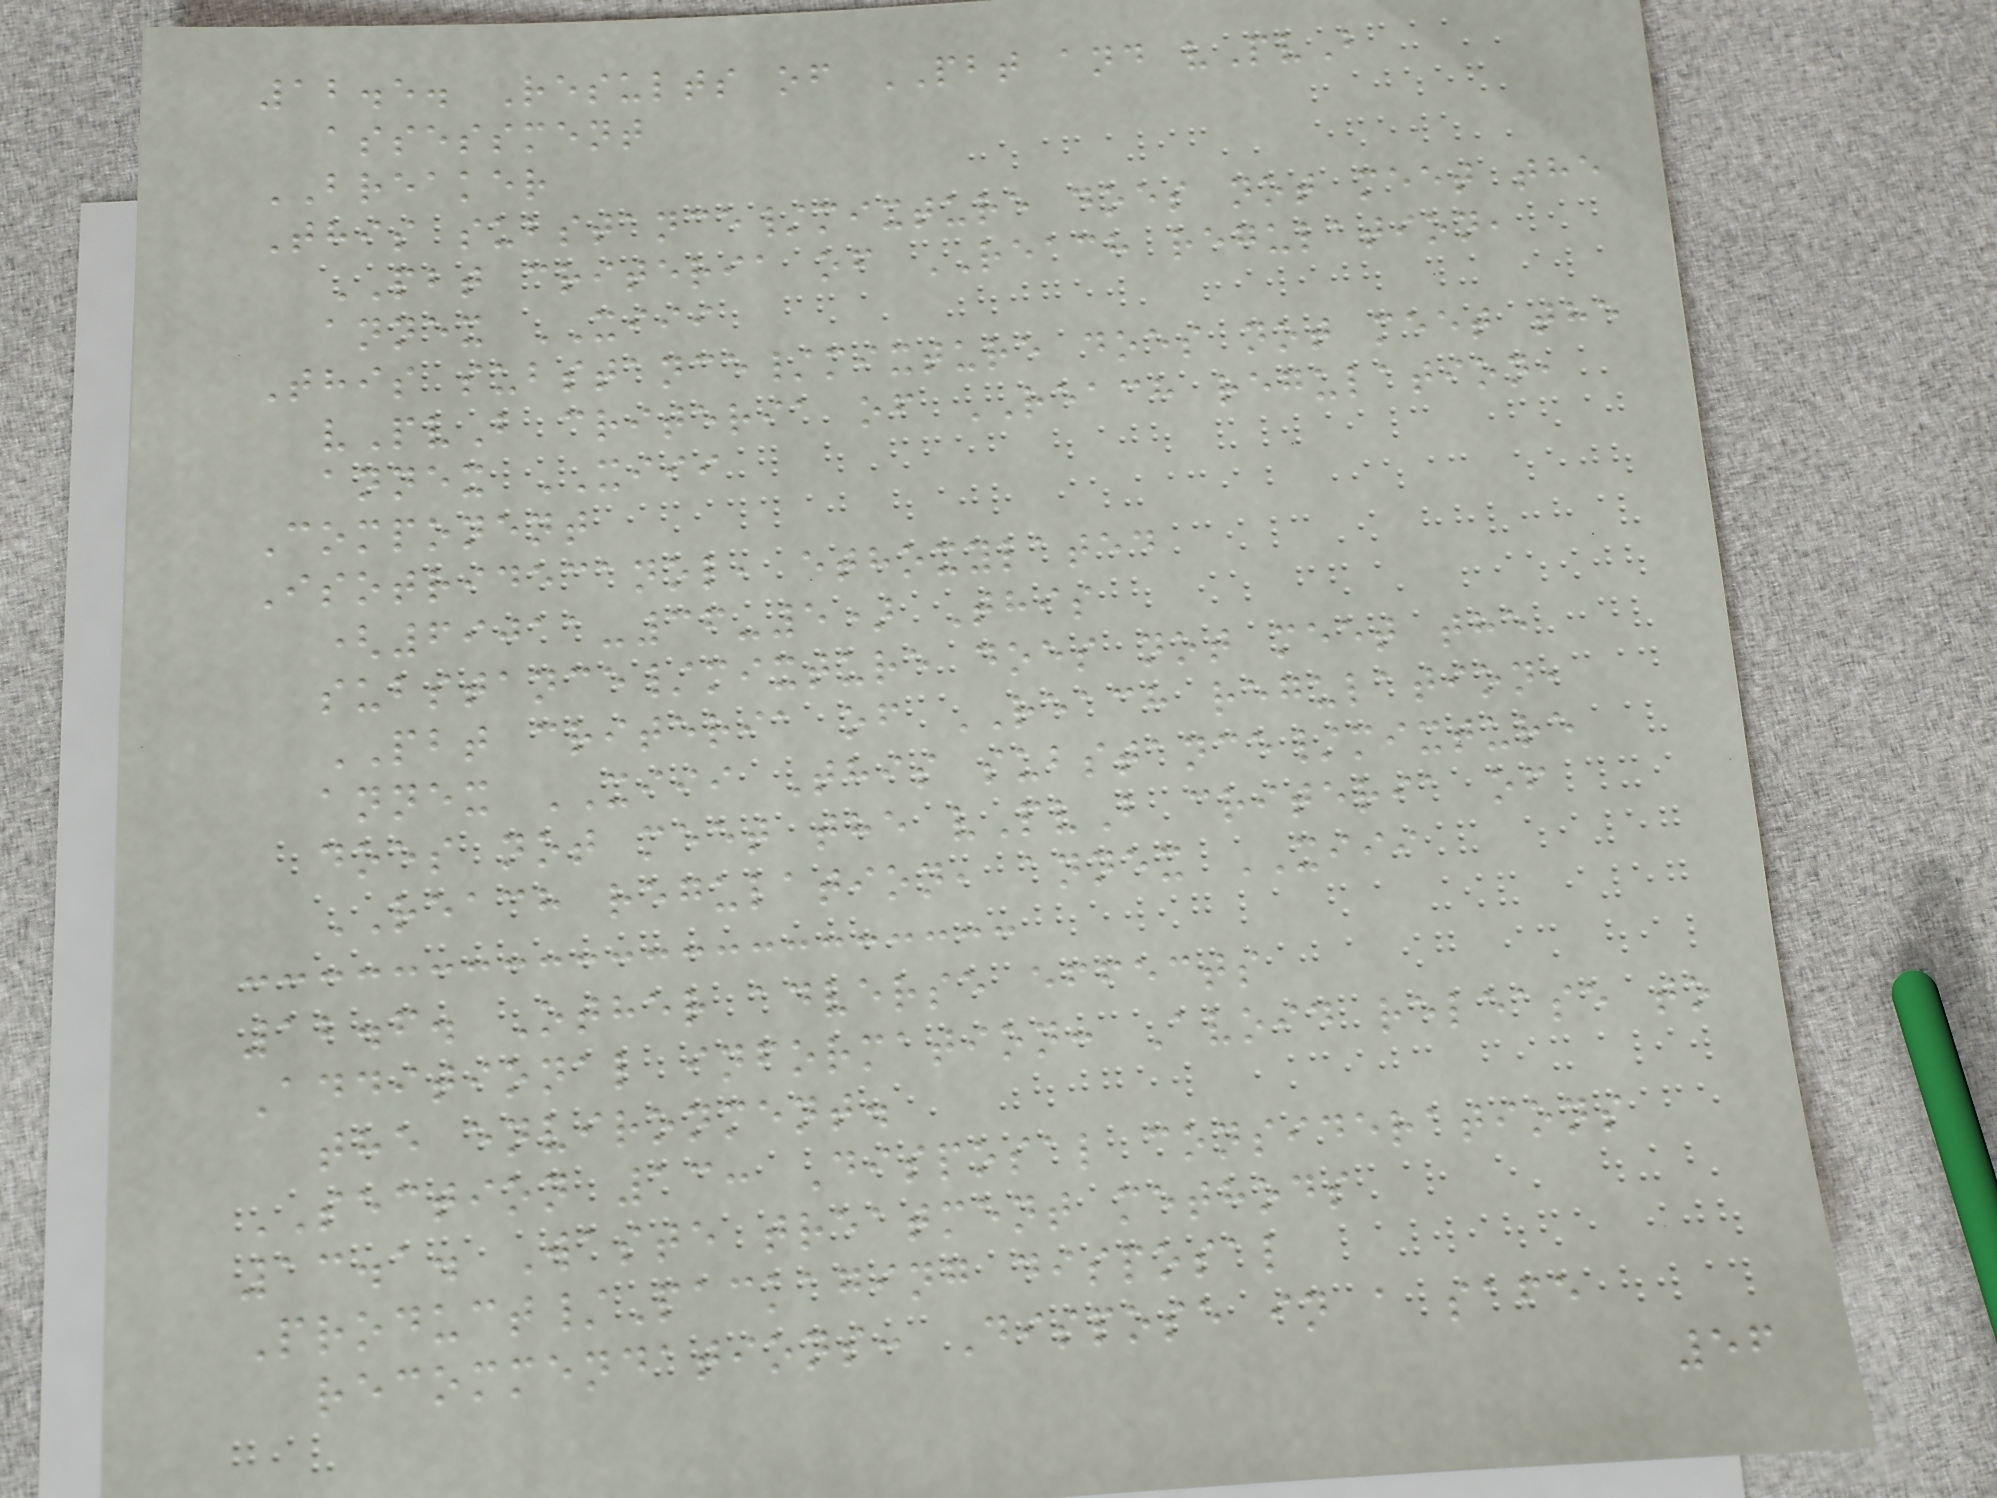12.5. Results of PBT and vPvB
assessment
BREAKER
This substance/mixture does not meet the
PBT criteria of REACH regulation,
annex XIII
This substance/mixture does not meet the
vPvB criteria of REACH regulation,
annex XIII
Component
Isotridecanol, ethoxylated
(69011-36-5) This
substance/mixture does not meet the
PBT criteria of REACH regulation,
annex XIII This substance/mixture
does not meet the vPvB criteria of
REACH regulation, annex XIII
12.6. Other adverse effects
Additional information: Avoid release to
the environment.
SECTION 13: Disposal considerations
13.1. Waste treatment methods
Product/Packaging disposal
recommendations: Dispose in a safe
56
